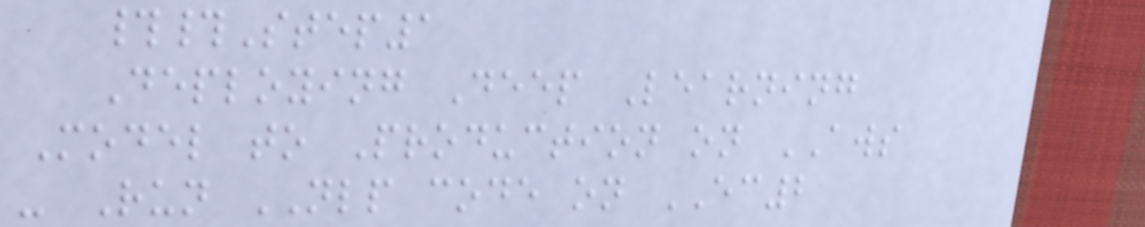##Step1
Deploying Deep Learning
Model to Production on AWS
- Run NLP code on EC2
